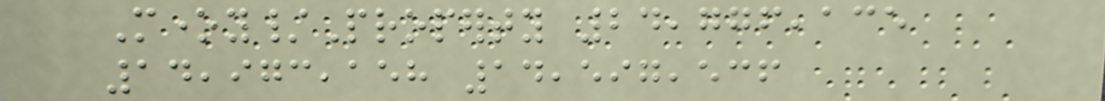Money/Property 24,776,135
14,973,158 14,597,536
